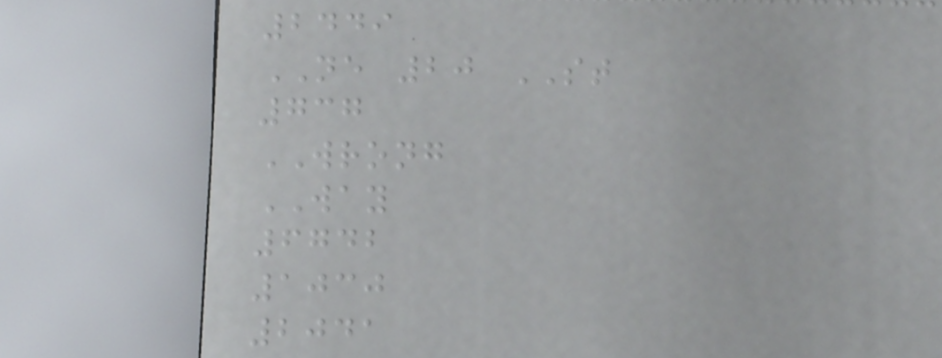2449
NE 20 ST
737
WRONG
WAY
6742
1030
2041
